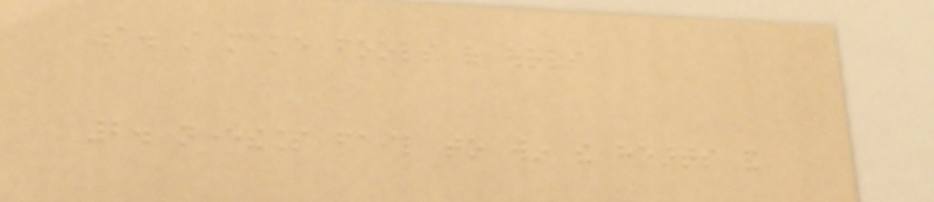1. still make fools of ourselves
2. nevertheless fail to win the hearts and
